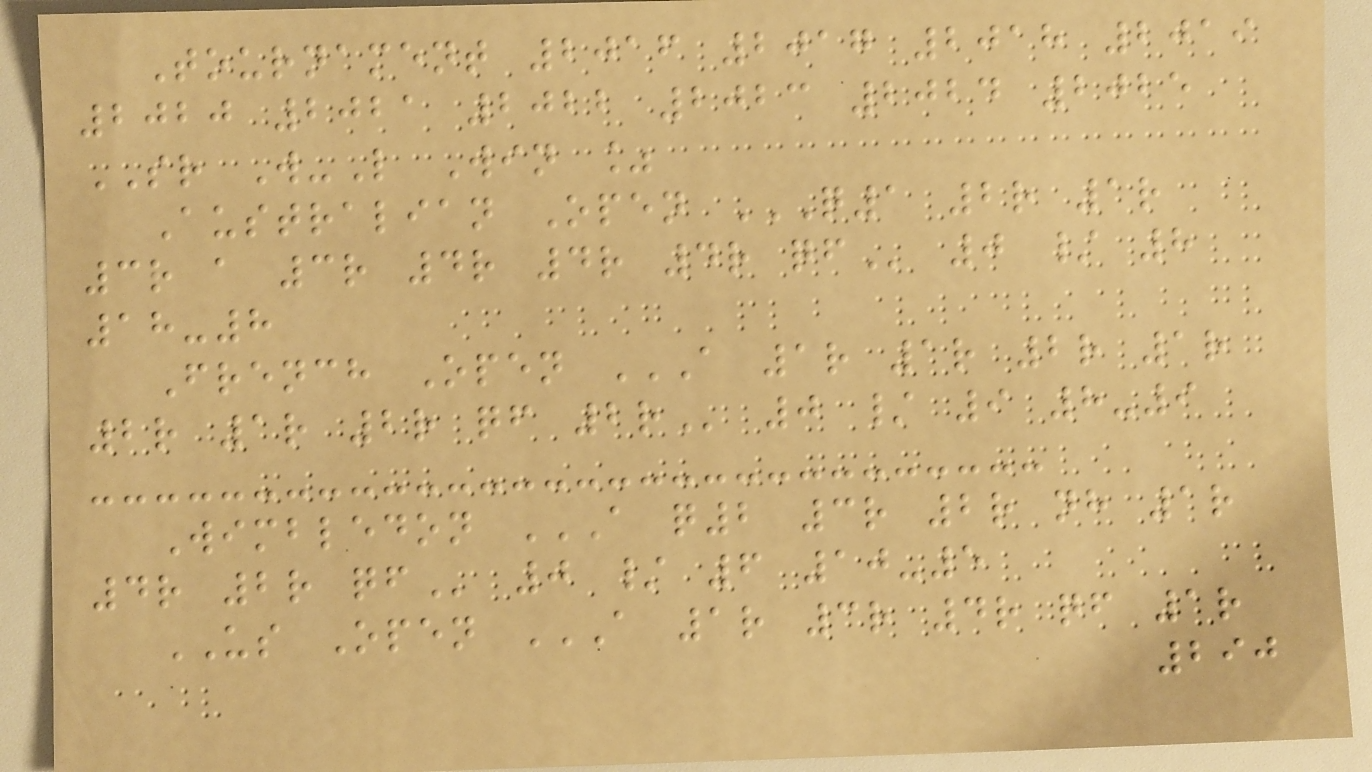Tournament 2016 2017 2018 2019
2020 2021 2022 2023 2024 2025
SR W-L Win %
Australian Open Q1 2R 1R
3R A 3R 4R 4R 4R QF 0 / 8
18-8
French Open A 1R 1R 2R 1R
2R 1R 2R QF 2R 0 / 9 8-9
Wimbledon A Q2 3R 2R NH 1R
4R 2R QF 0 / 6 10-5
US Open A 1R 3R 4R QF 1R
290
